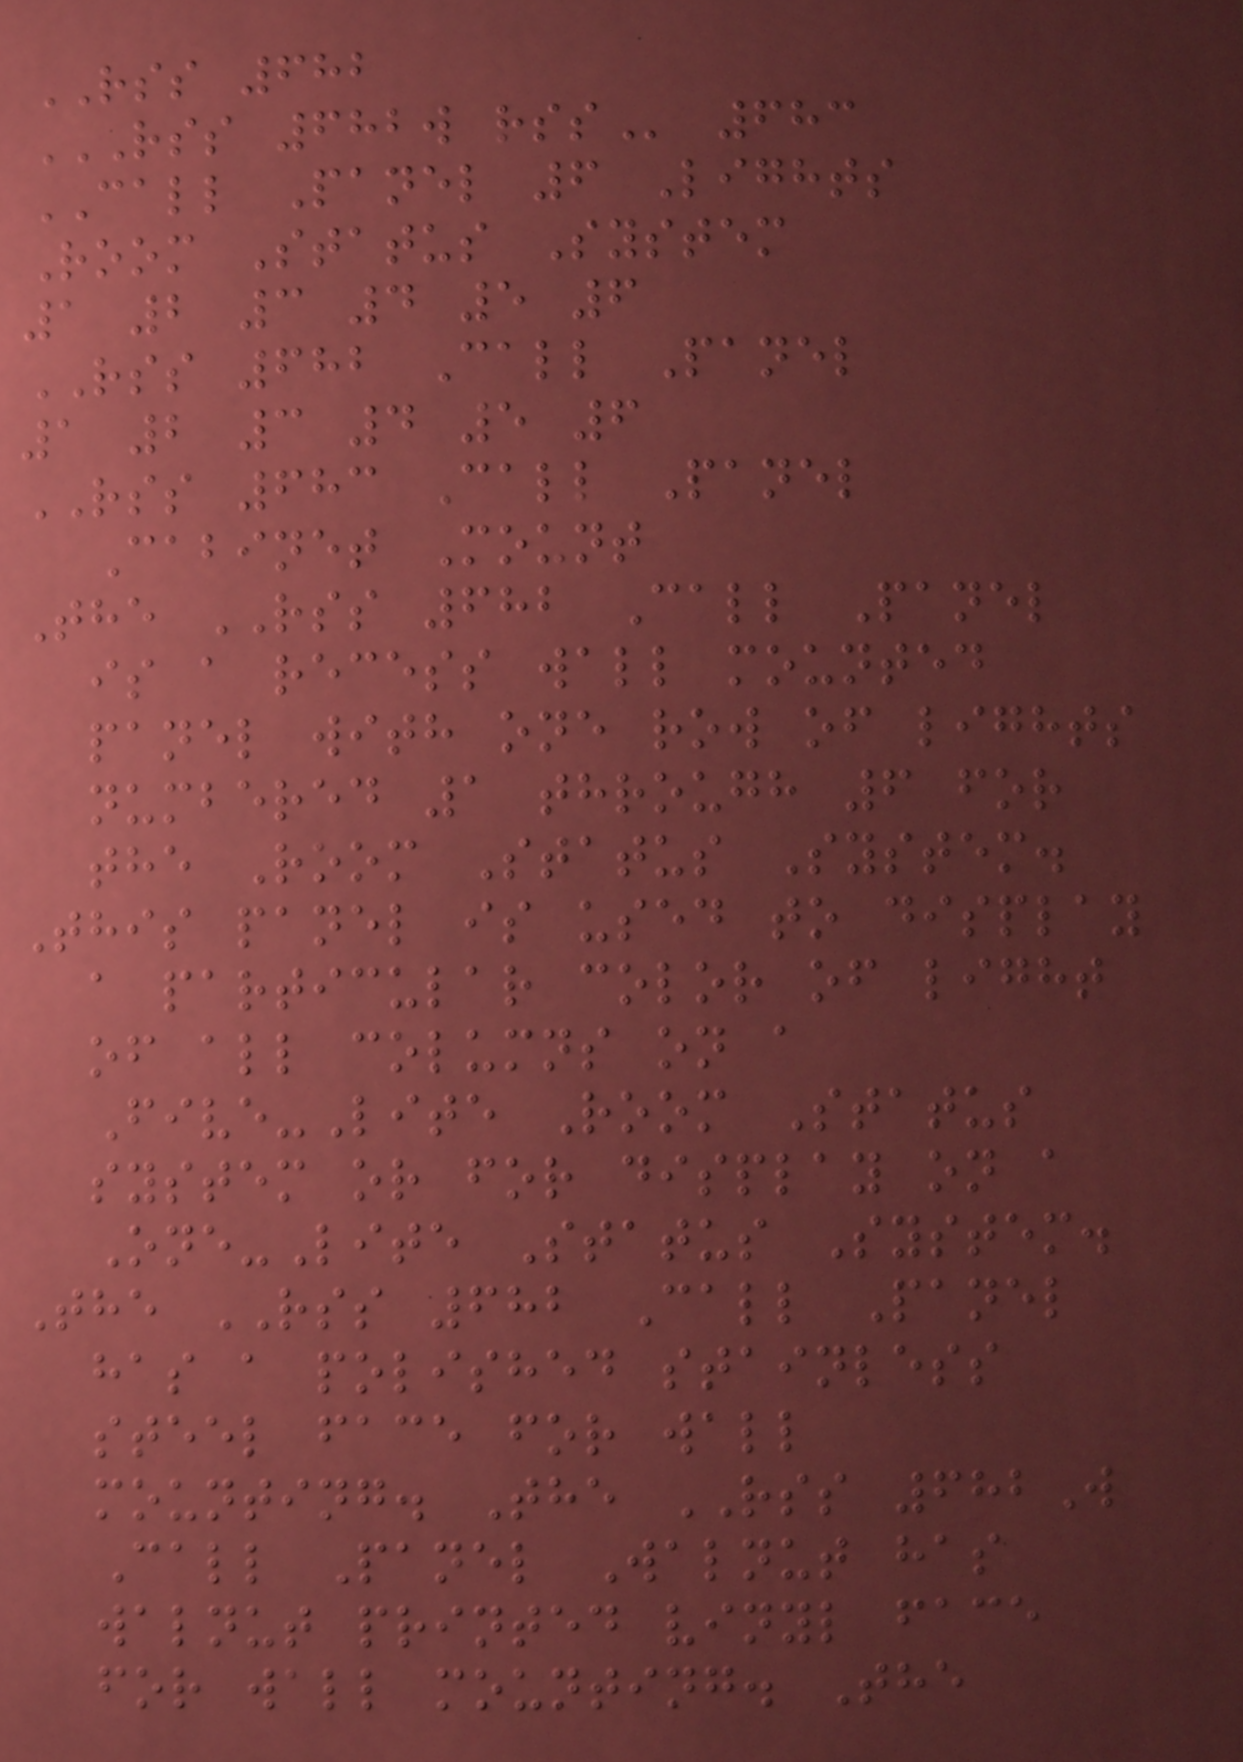RSS 682
RSS 682W RSS 683
CALL Panel 6 Lights
Room Status System
1 2 3 4 5 6
RSS 682 Call Panel
1 2 3 4 5 6
RSS 683 Call Panel
Cabinet Mount
The RSS 682 Call Panel
is a recess wall mounted
panel with one row of lights
numbered 1 through 6 for
the Room Status System.
This panel is used to display
a particular color of light
of all columns on a
Five-Lite Room Status
system or for display on a
One-Lite Status System.
The RSS 682 Call Panel
has a polished stainless
steel face for wall
mounting. The RSS 682W
Call Panel Walnut has
walnut printed vinyl face
for wall mounting. The
